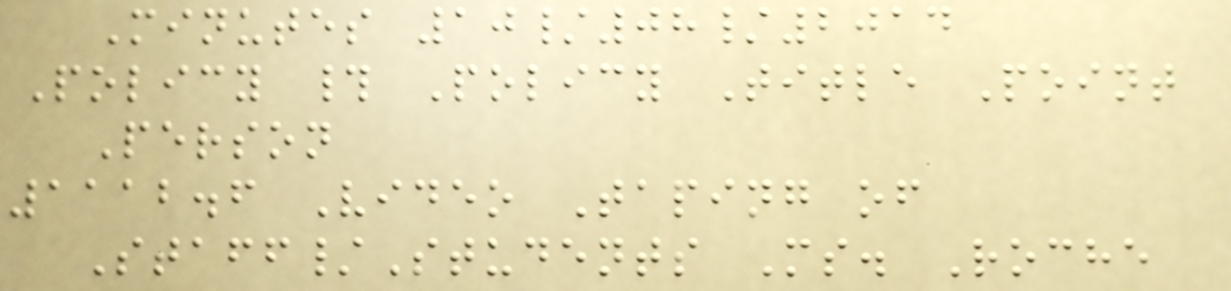Minutes 10/08/2014
Policy # Policy Title Point
Person
1112.6 Video Taping of
Staff/Students Ms. Roche
